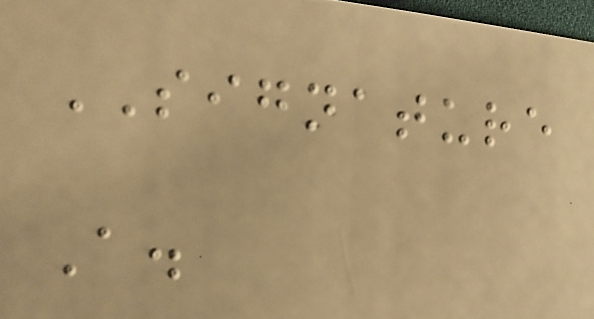SIGNATURE
A.
